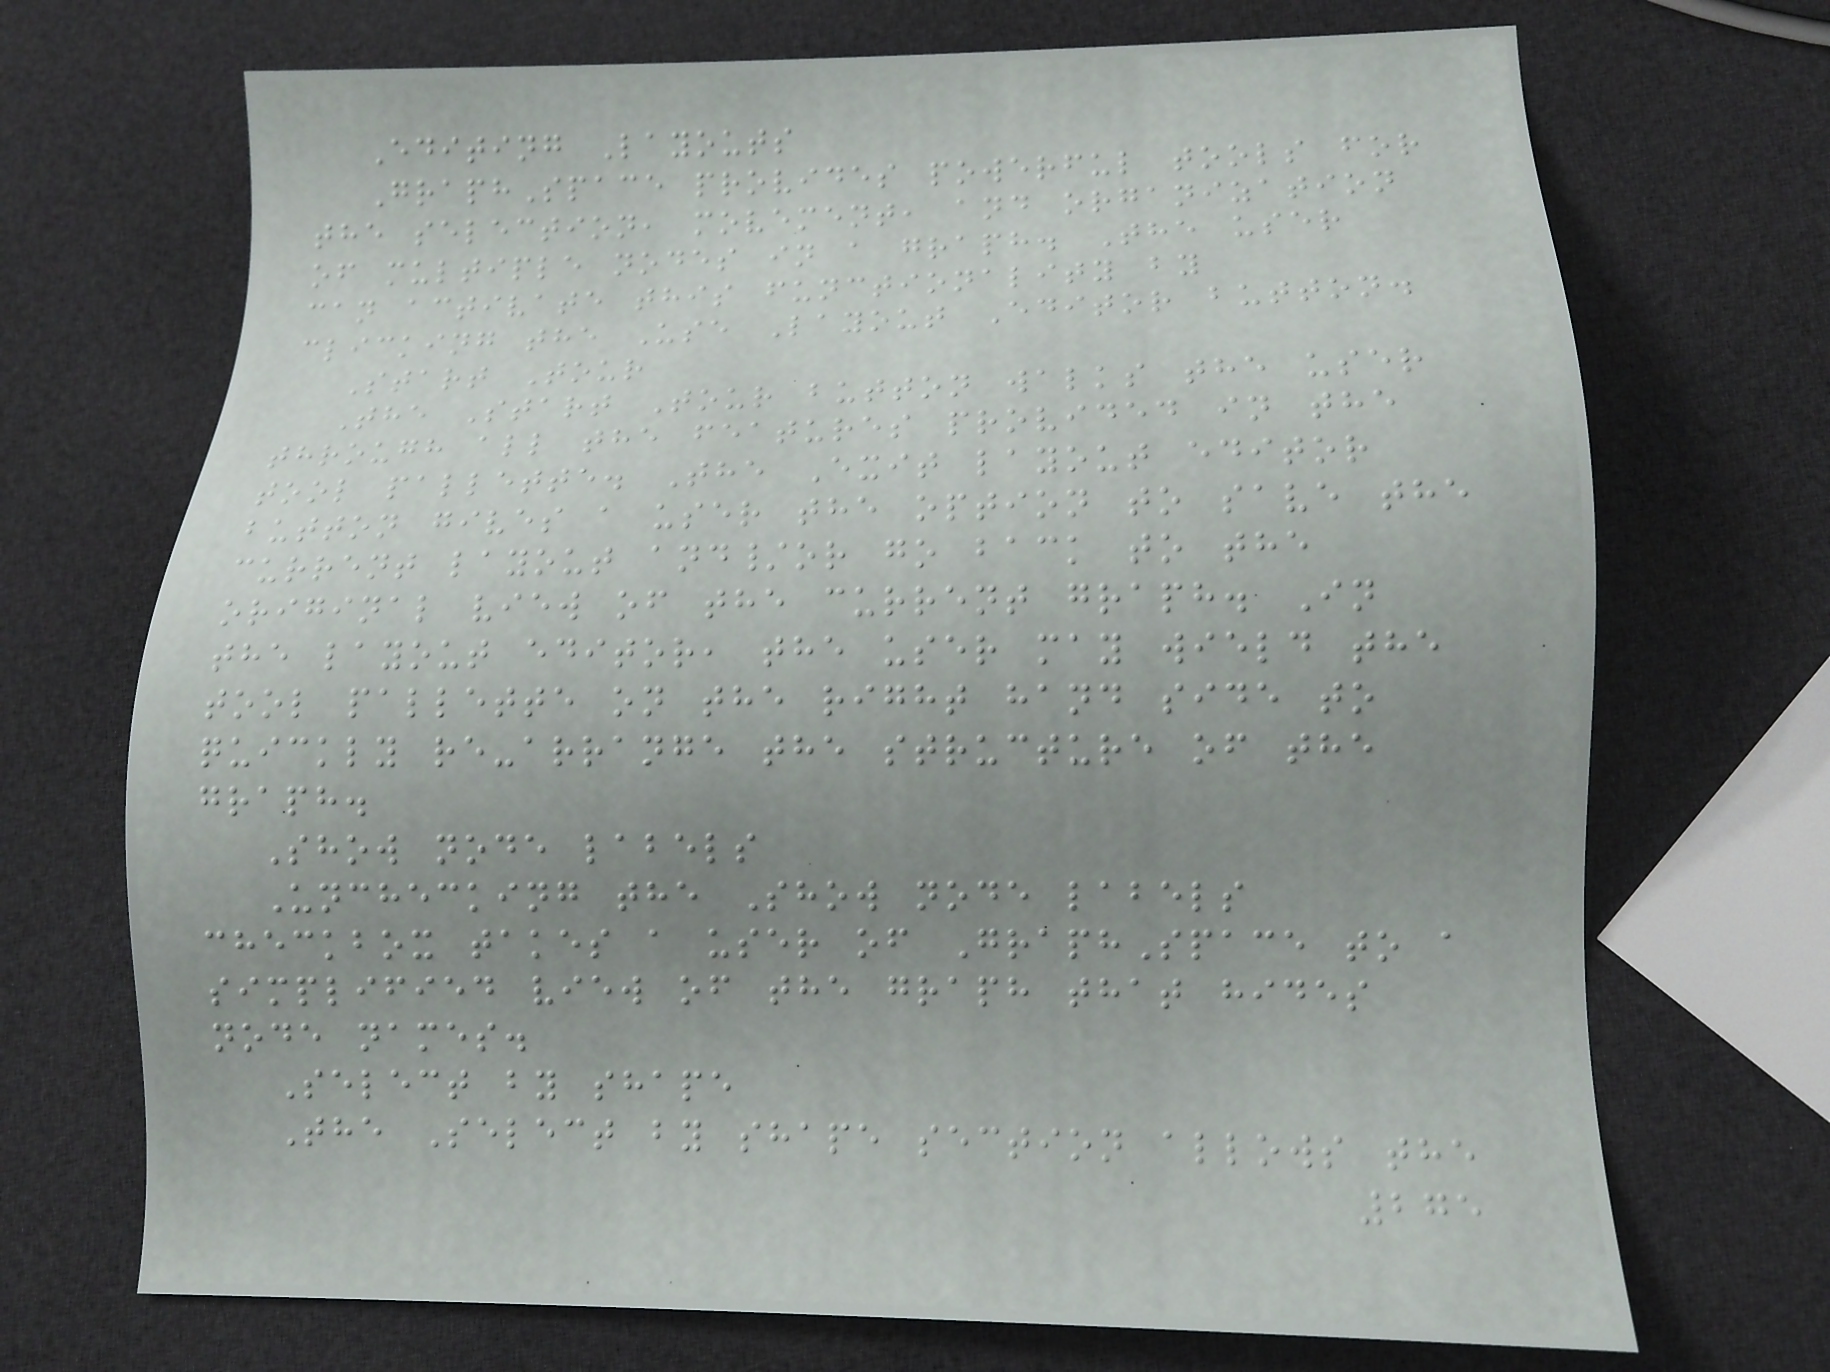Editing Layouts
GraphSpace provides powerful tools for
the selection, movement, and organization
of multiple nodes in a graph. The user
can activate this functionality by
clicking the Use Layout Editor button.
Start Tour
The Start Tour button walks the user
through all the features provided in the
tool pallette. The Exit layout editor
button gives a user the option to save the
current layout and/or go back to the
original view of the current graph. In
the layout editor, the user may wield the
tool pallette on the right hand side to
quickly re-arrange the structure of the
graph.
Show node labels
Unchecking the Show node labels
checkbox takes a user of GraphSpace to a
simplified view of the graph that hides
node names.
Select by shape
The Select by shape section allows the
275
